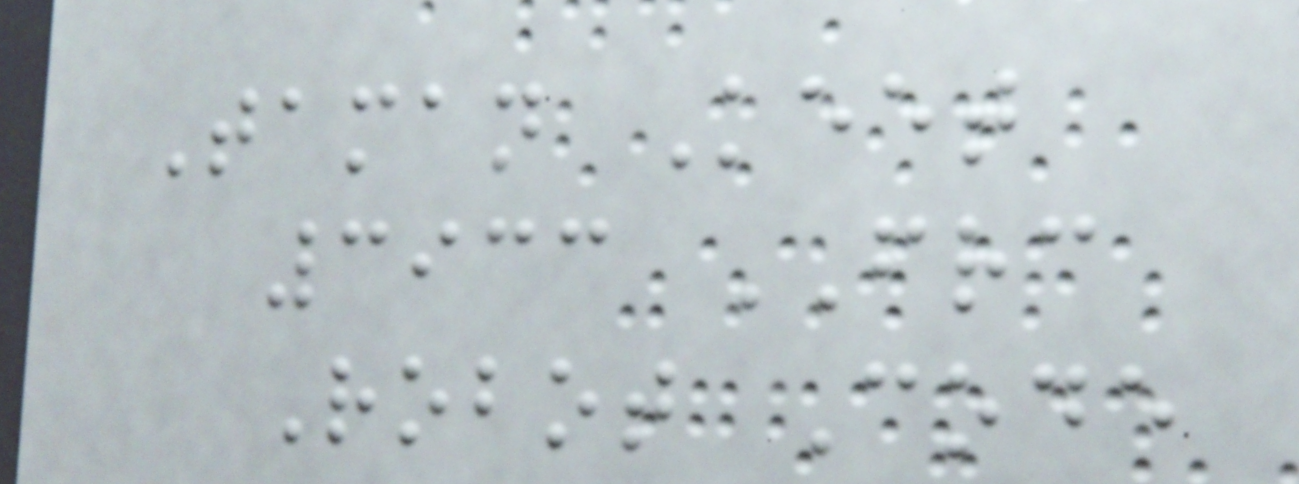Taman Keet
3933 FRC
Robot Code
